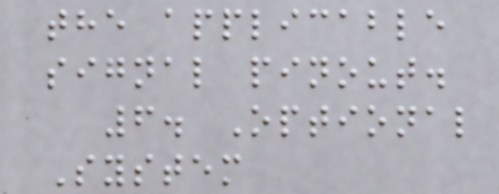the applicable
signal pinout.
6. Optional
System
